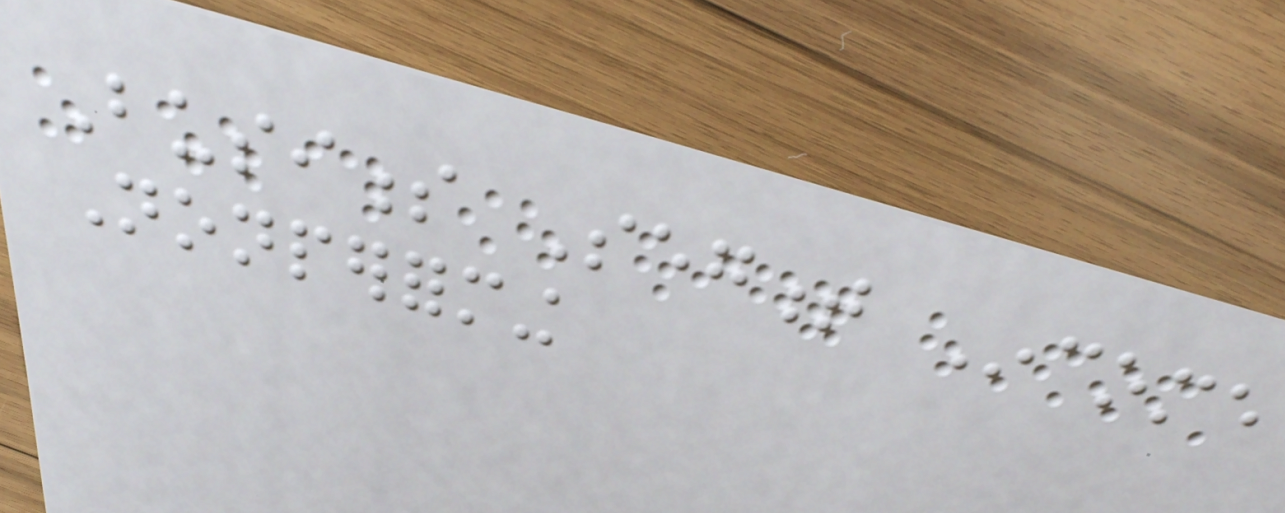Business Segment Income
Nonperforming
